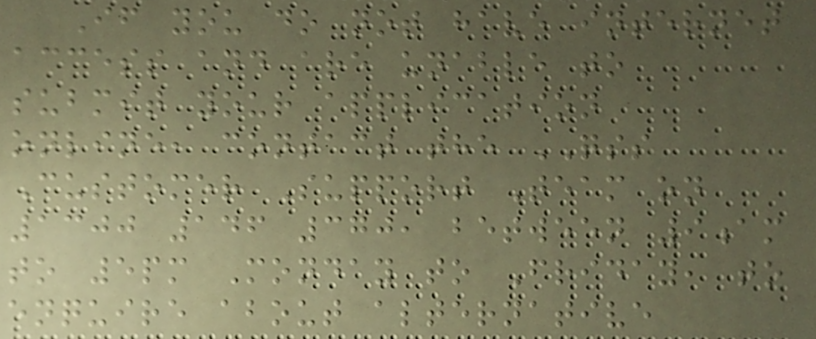If you do not have internet
access and are unable to
submit your application
online, contact the QSS
Customer Support Team on
1300 146 370, between 9am
to 5pm Monday to Friday, to
enquire about alternative
